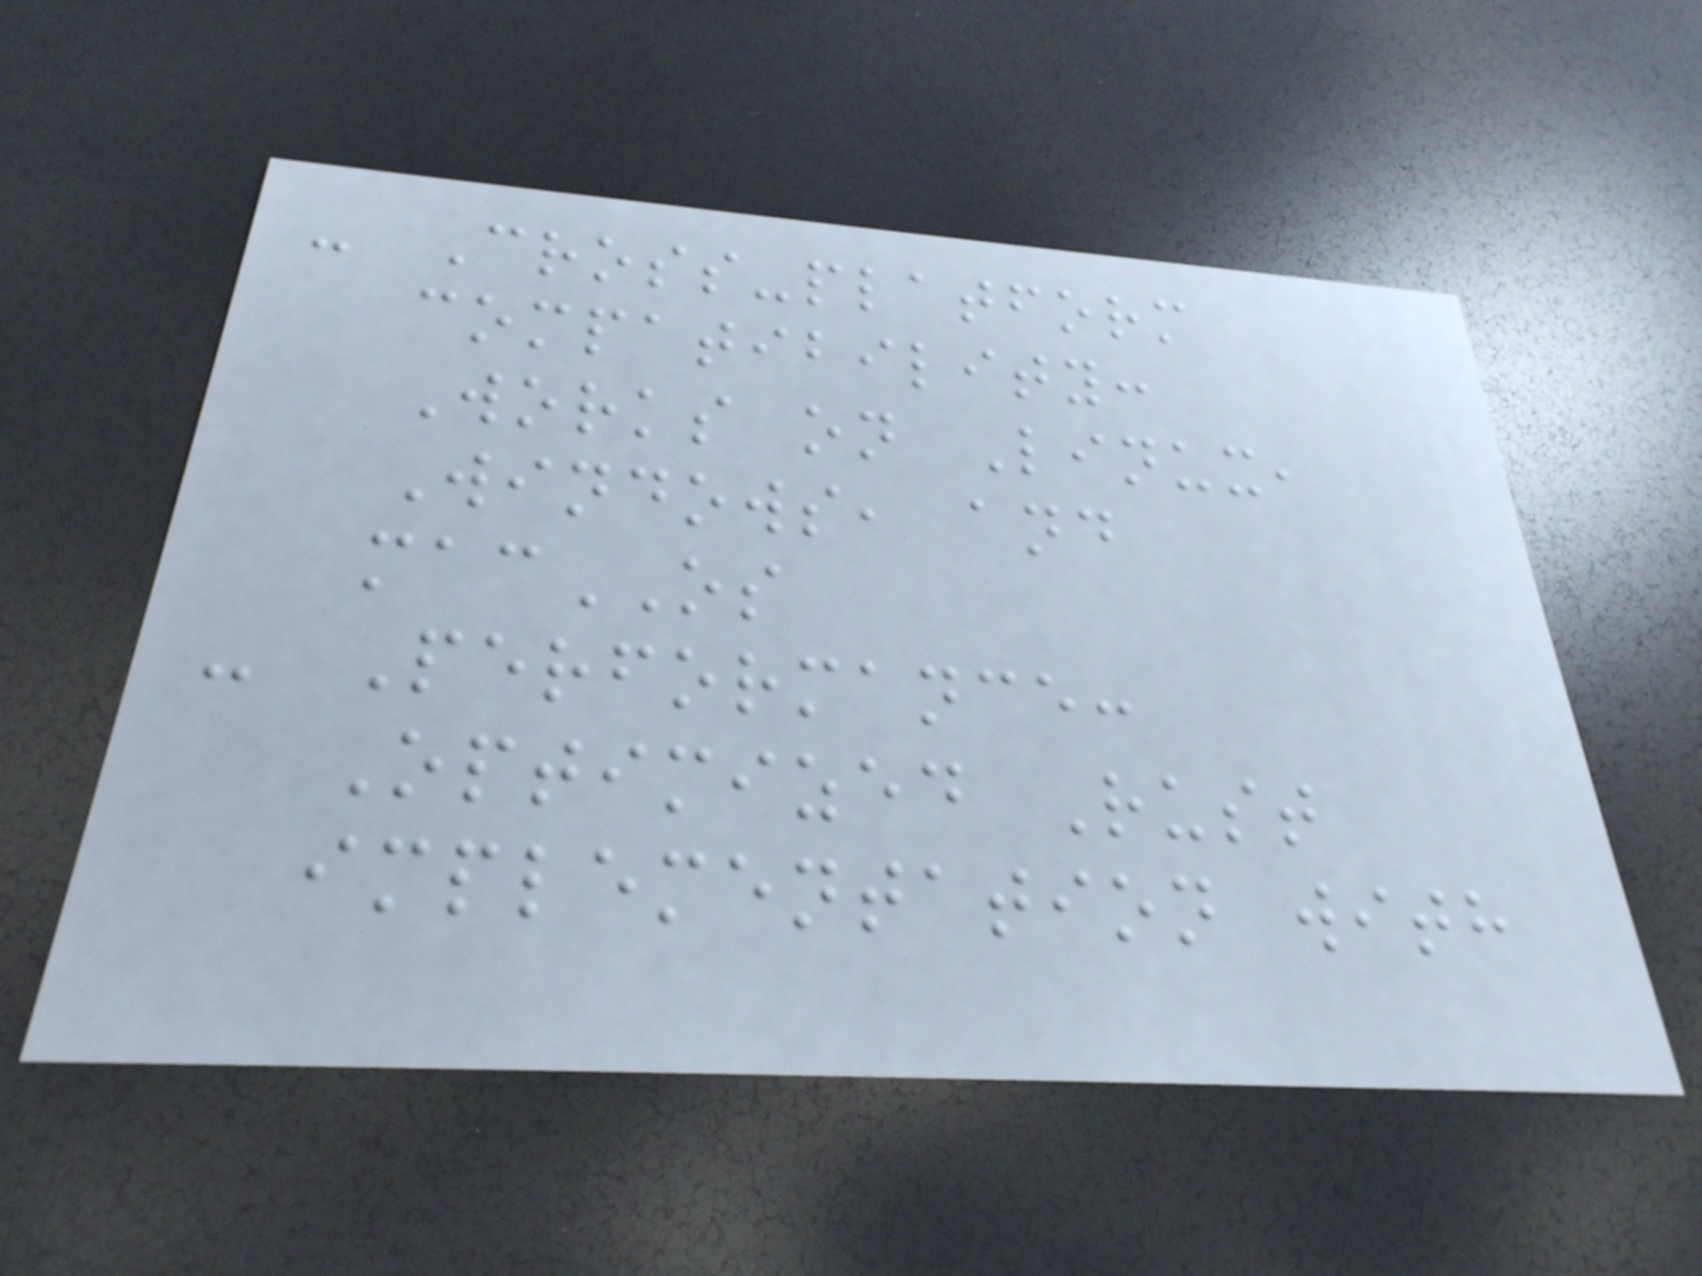- Cross-platform
compatibility:
Works on Linux,
Windows, and
macOS
- Performance:
Optimized Rust
implementation with
